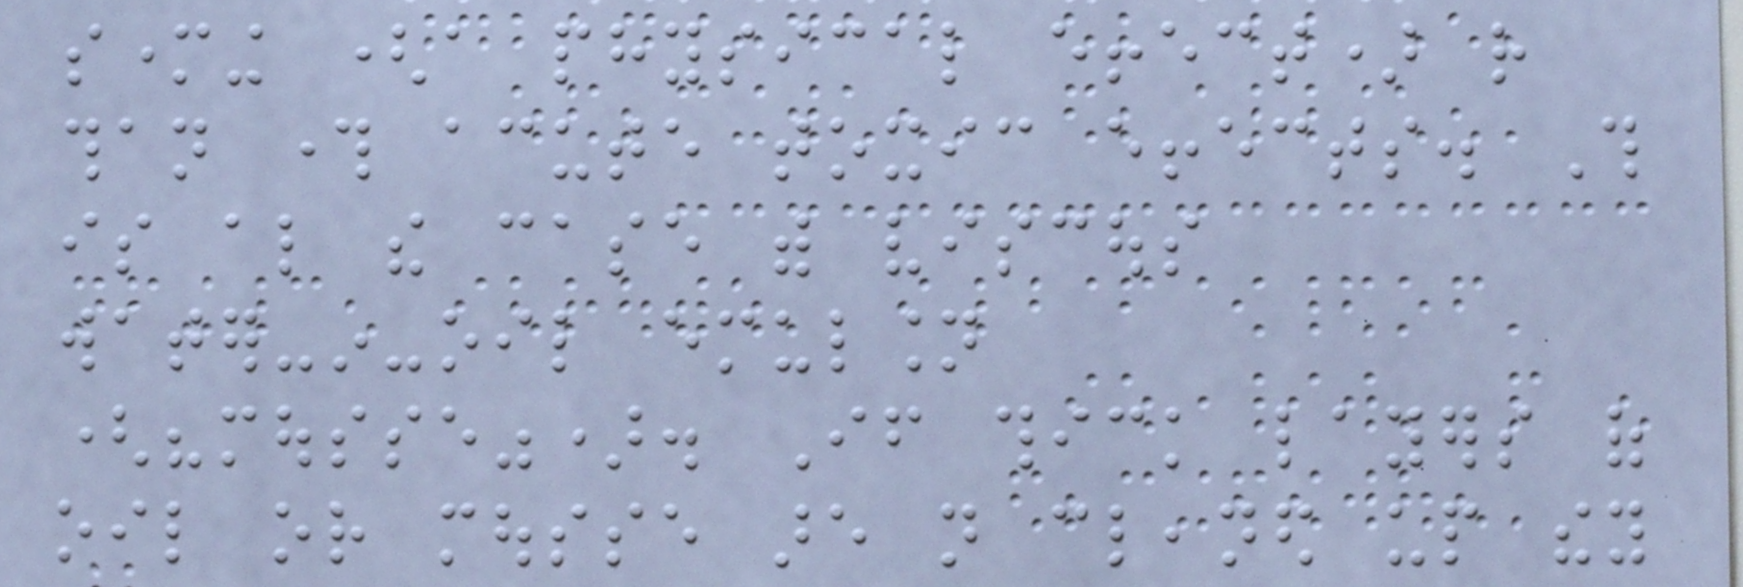smothering (a physical effect) rather
than through acute toxic effects. This
is also the case with viscous
water-in-oil emulsion
("mousse"). If thick layers of
oil or mousse are not cleaned up they
